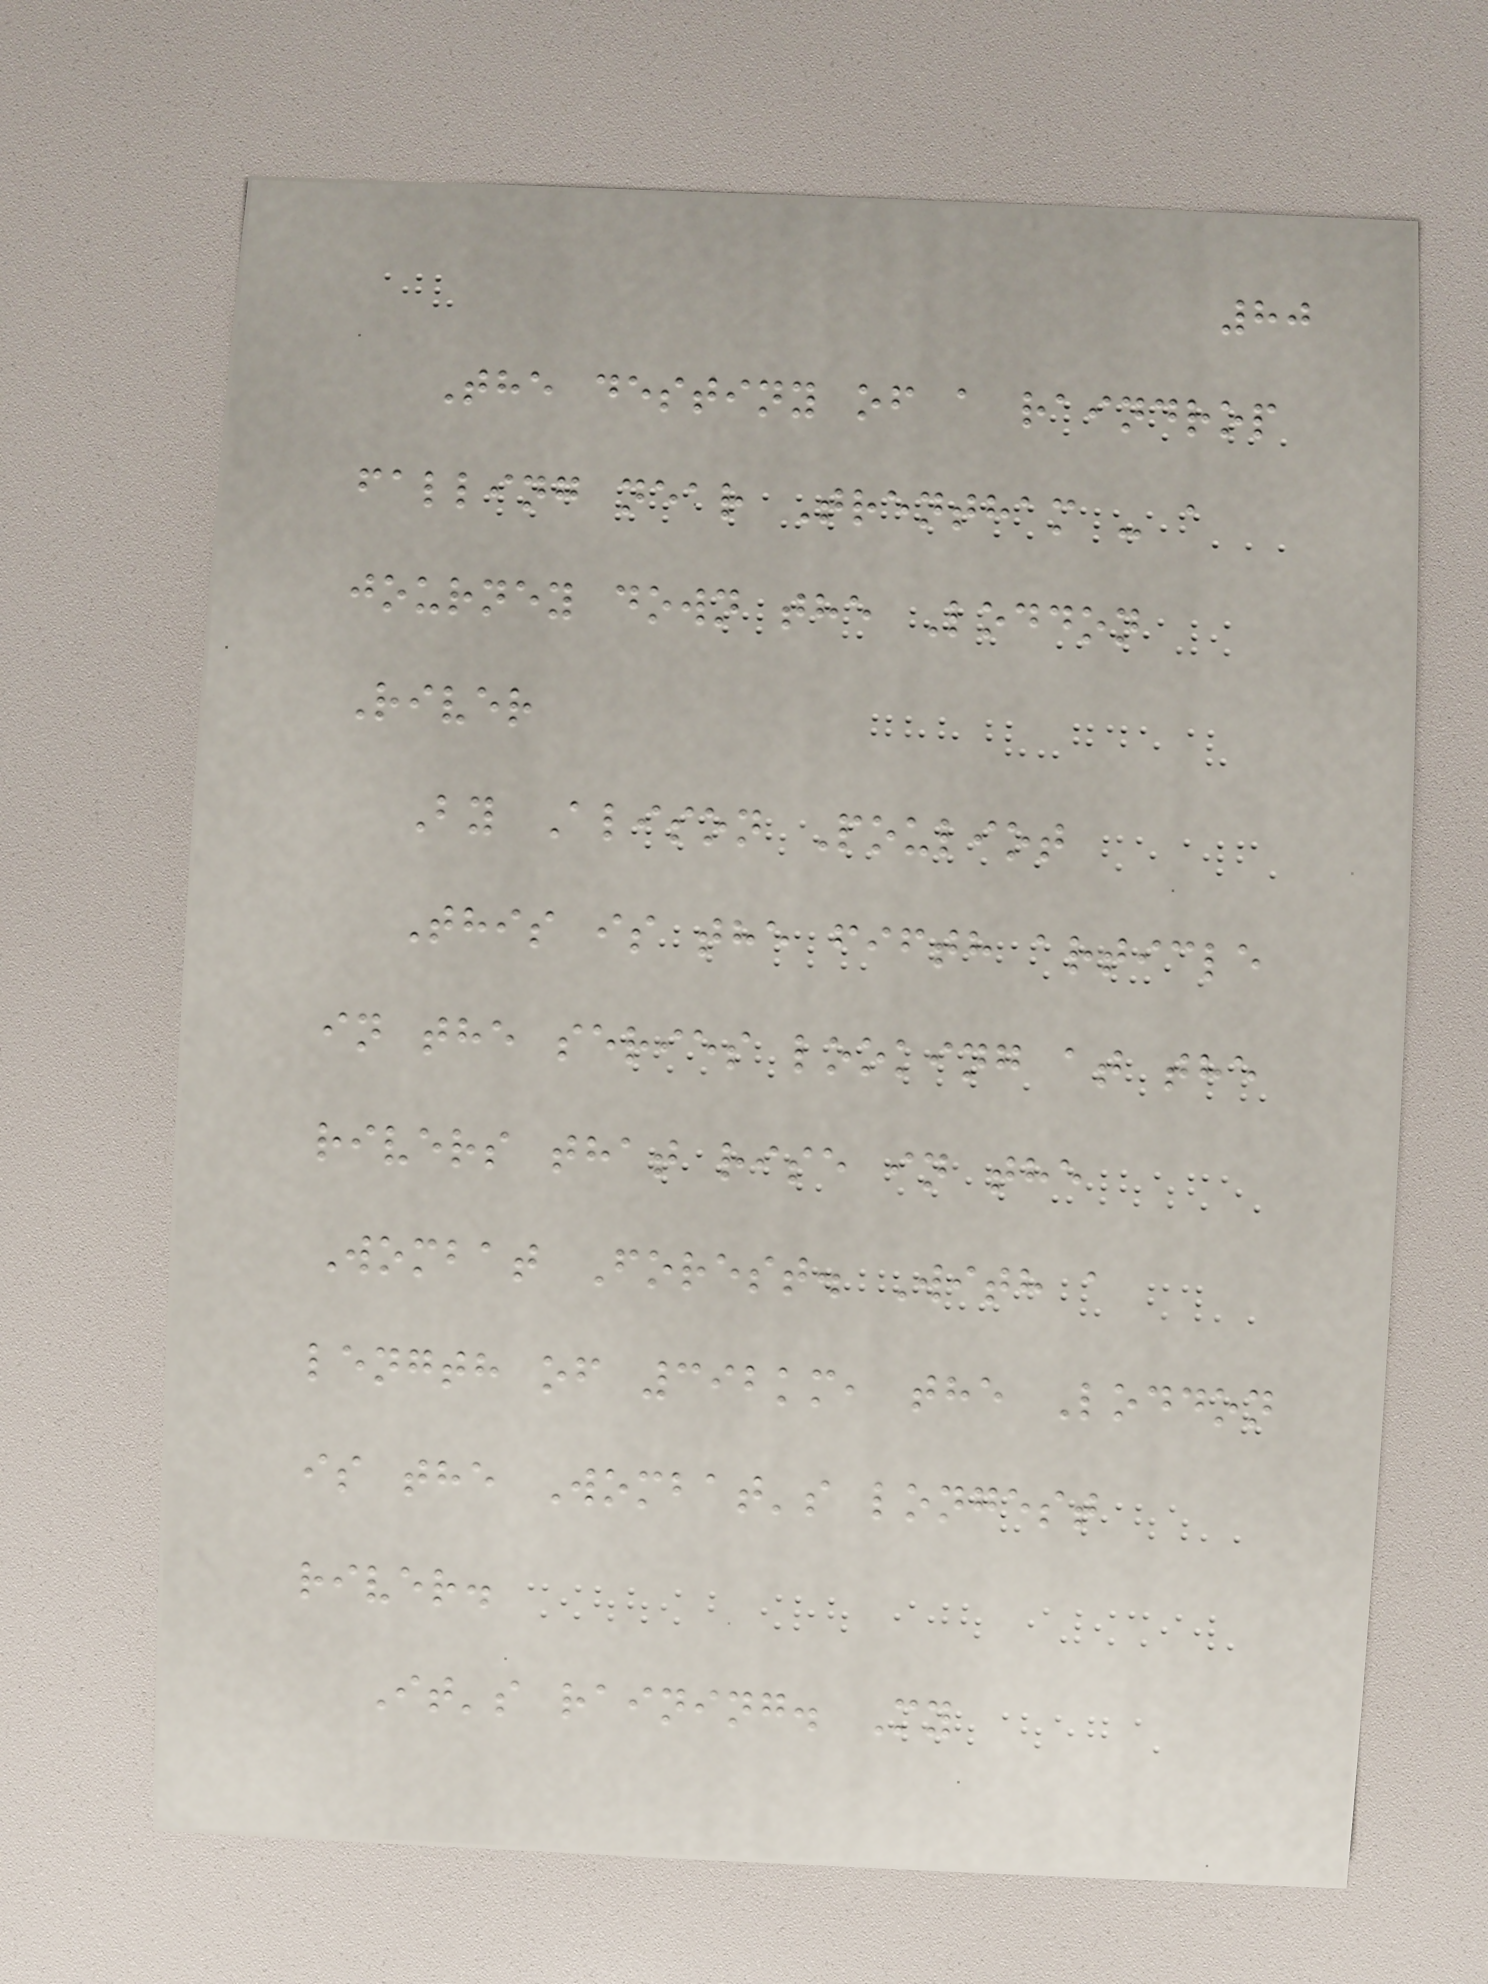80
The destiny of a raindrop
falling near Trentham - a
journey down the Loddon
River
By Alison Pouliot
This is the fifth article
in the series looking at the
rivers that rise in the
Wombat Forest. With a
length of 392km, the Loddon
is the Wombat's longest
river.
It's raining. My
